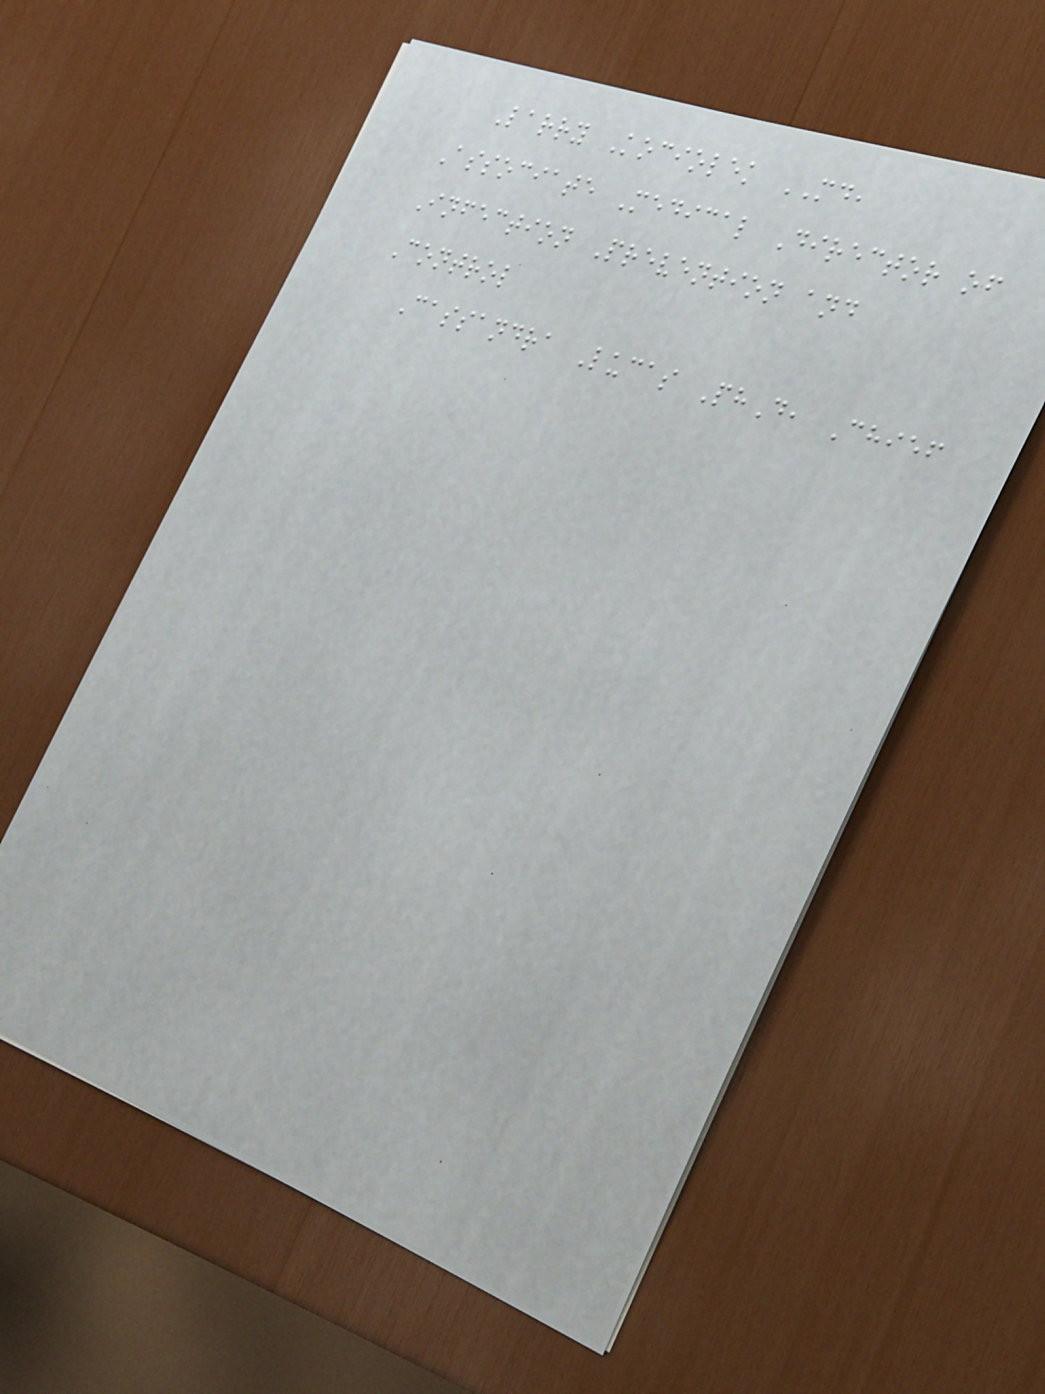Larry Kociolek MD,
Associate Medical Director of
Infection Prevention and
Control
Cassandra Lucas PhD, Chief
